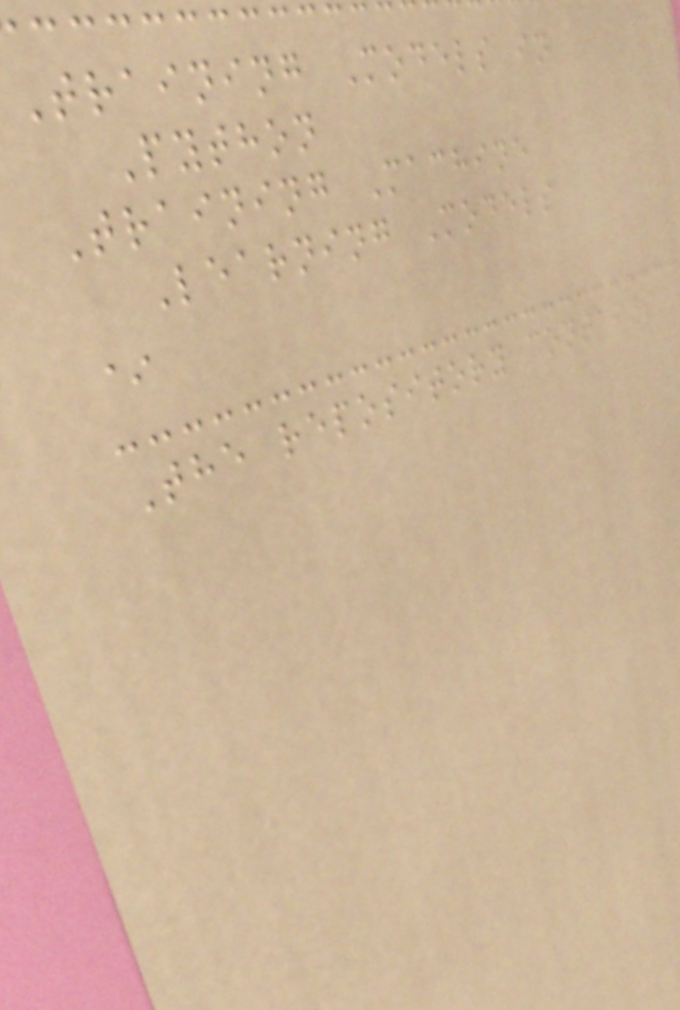Training Models in
Python
Training Machine
Learning Models
*
The repository contains
